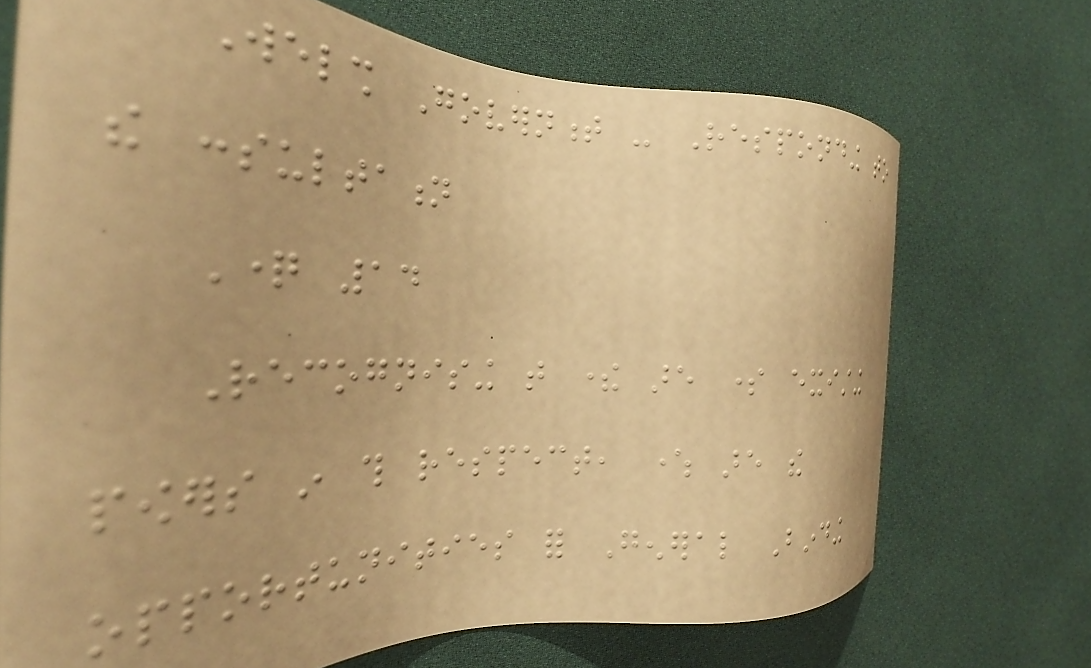Welsh Government - Responding to
the consultation
Question 14
Recognising that there are some existing
powers in this respect, where are the
opportunities for General Binding
